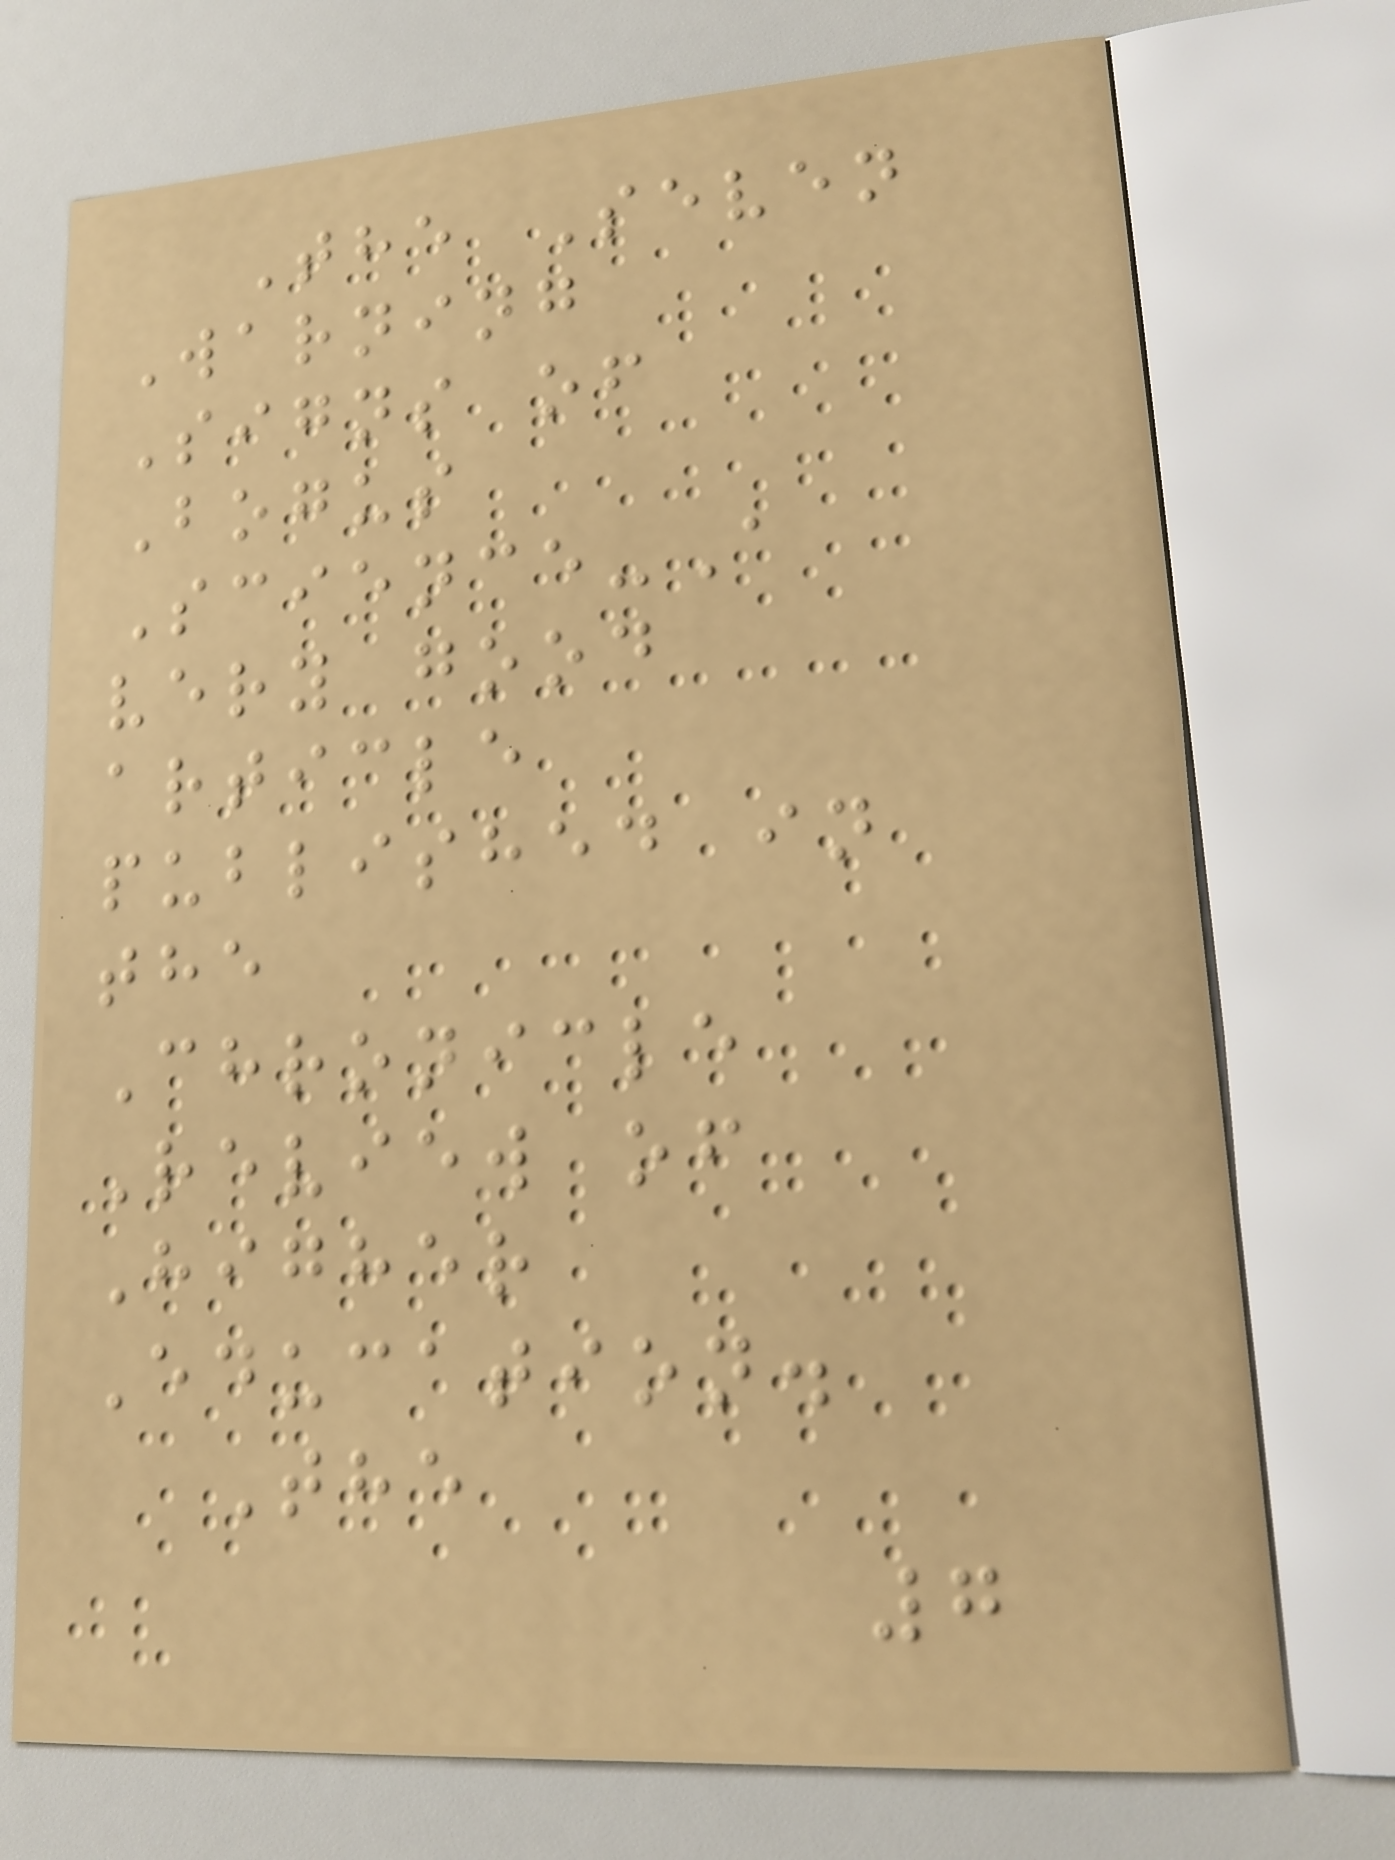The Seven
Warning
Signs of
Bogus
Science-A
very good
article
published in
the
Chronicle
Review of
Higher
Education.
The
7
